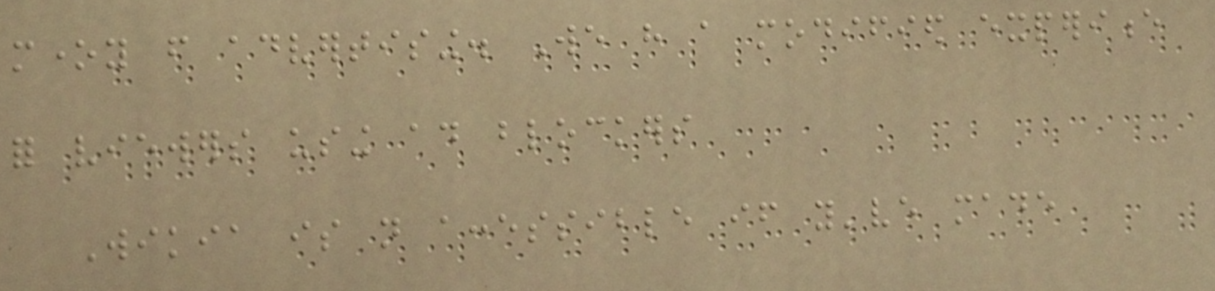money from advertising. We have a modified experience
for viewers using ad blockers
Wikia is not accessible if you've made
